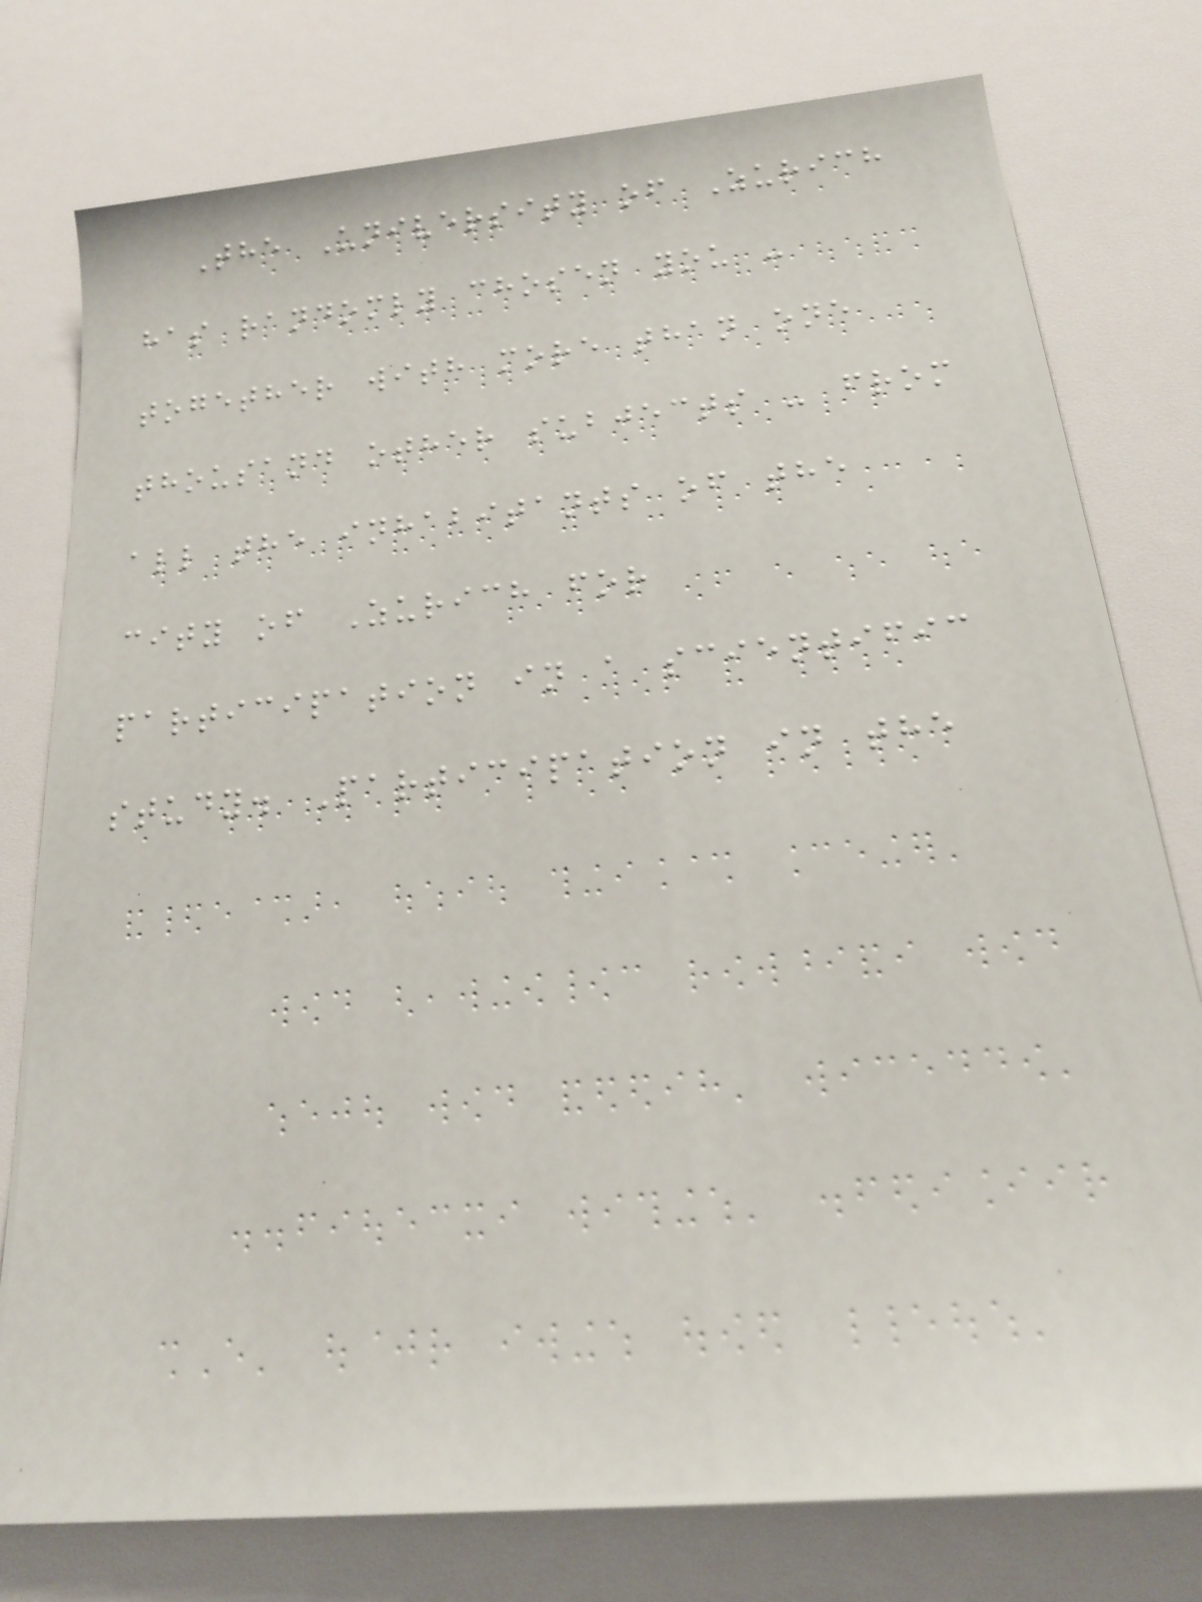The University of Zurich
has randomly chosen you -
together with more than one
thousand other subjects - from
all the inhabitants of the
city of Zurich for
participation in a scientific
study. Participation in the
